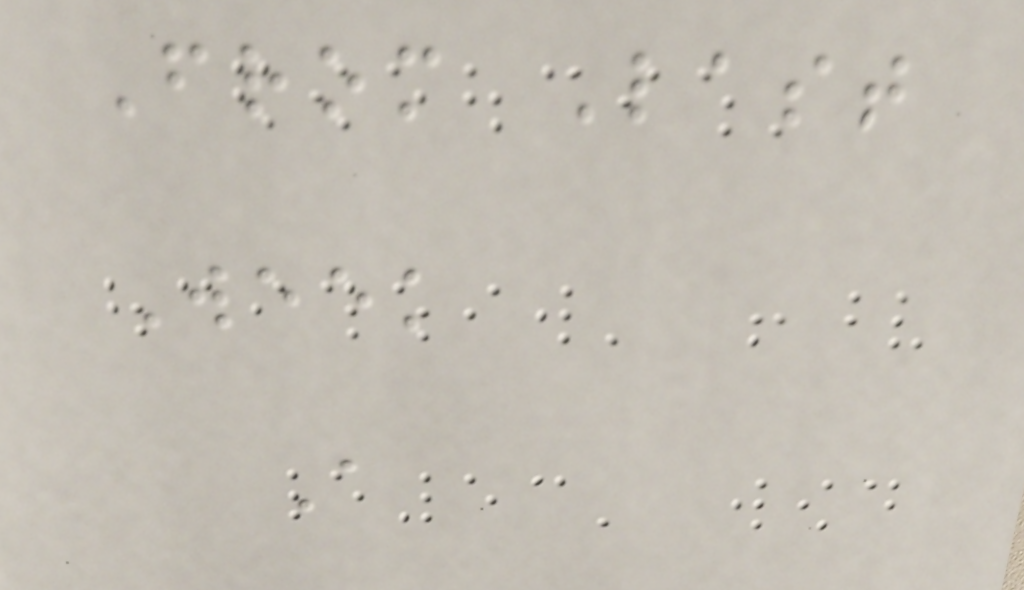From Last
Week
A
